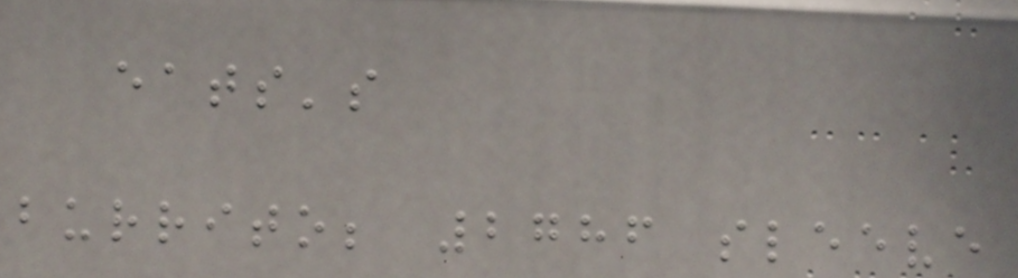eats's
burrito; 2786 sleeve
